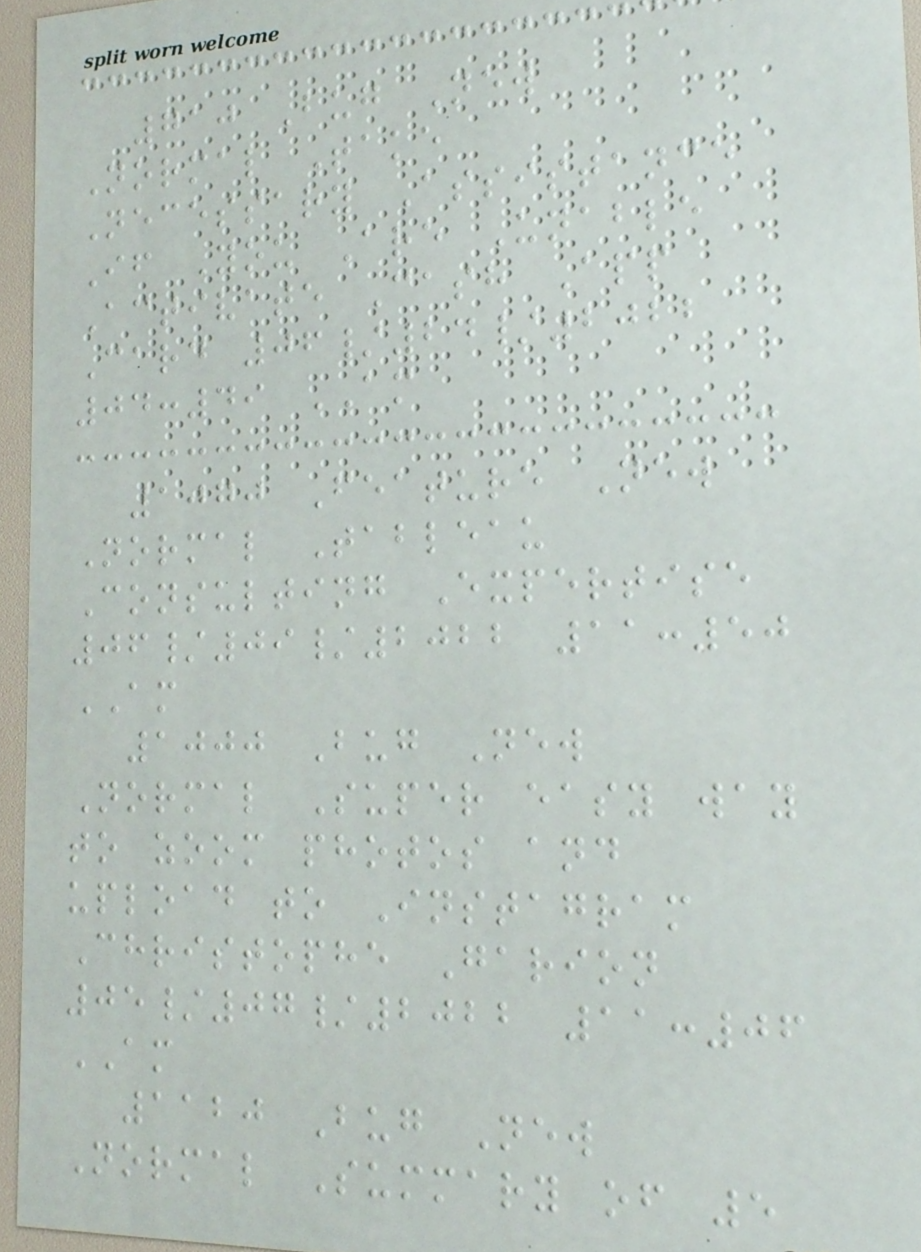710 Bug New
Normal Take
Necessary Assistance
If You Are Unable
Activate Cash App
Card 06/24/2022
04:49 AM
1070 Feature New
Normal Tableau
Consulting Expertise
06/09/2022 11:50
AM
1000 Bug New
Normal Super easy way
to zoom photos and
upload to Instagram
Christophe Garion
05/07/2022 11:06
AM
1120 Bug New
Normal Summary of 5
